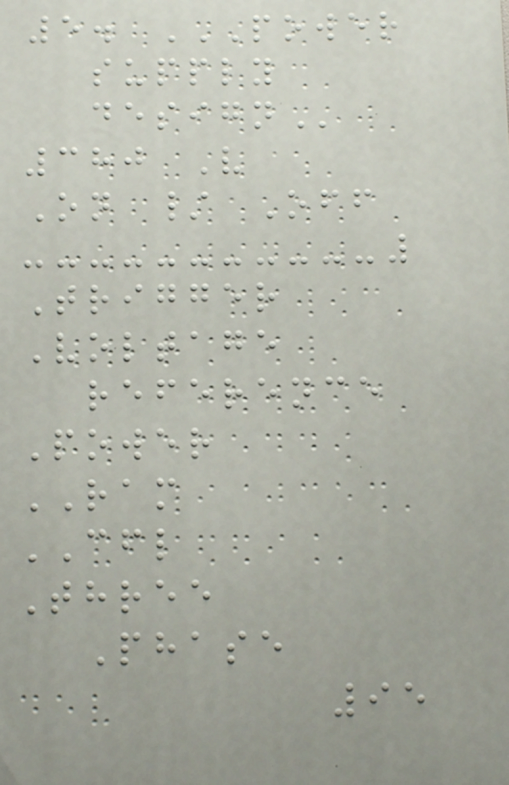5. POWER
SUPPLY
DESIGN
380 V
On / Off
Trigger
Voltage
reference
Power
RAM
CFL
Three
Phase
95
